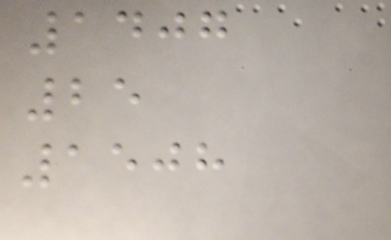1407
25
1508
